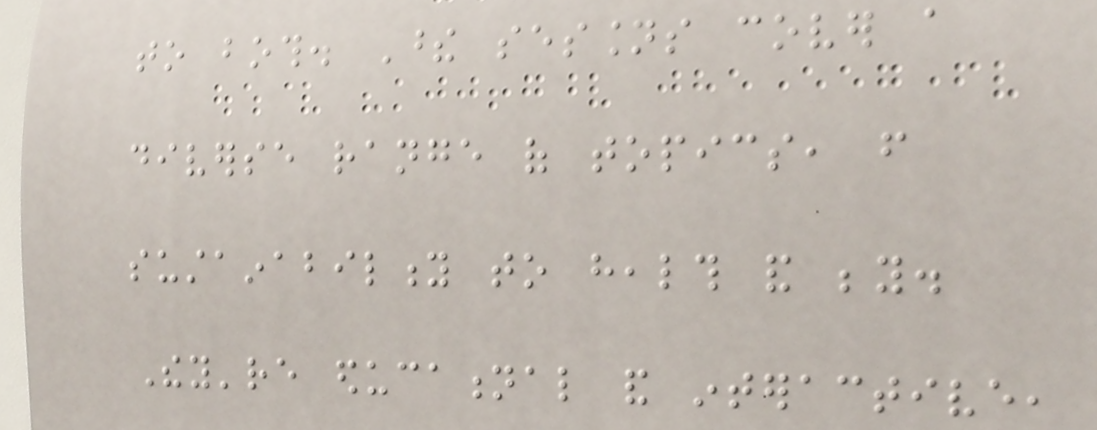to both. These sessions cover a
diverse range of topics, from
sustainability to health and beyond.
They're educational and interactive,
